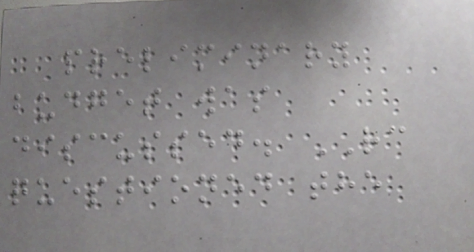preliminary
budget was
discussed. RC
questioned the
